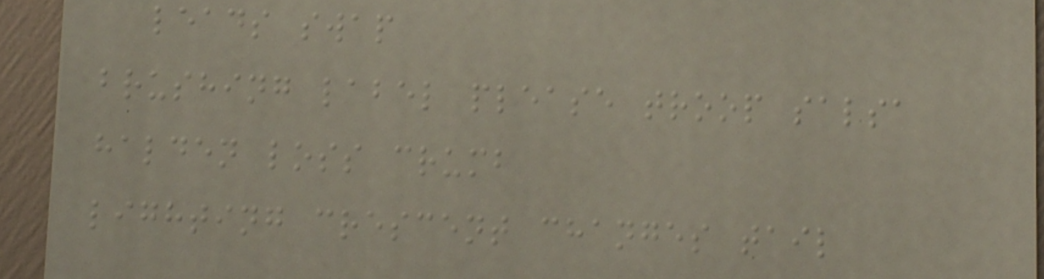leads swap
brushing label please troop salsa
halden loss crumb
lighting crescent changes tail
